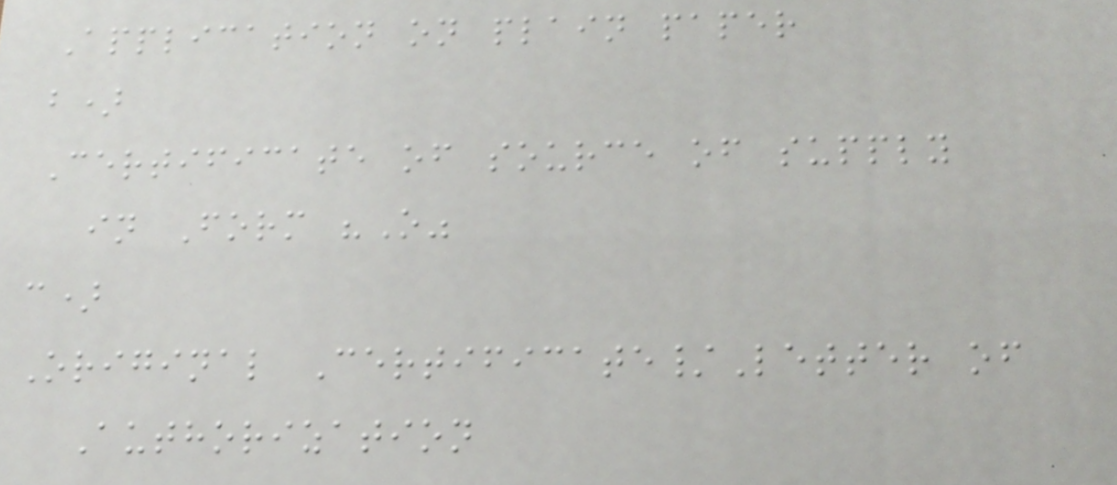Application on plain paper
b)
Certificate of source of supply
in Form "O"
c)
Original Certificate/Letter of
Authorization
